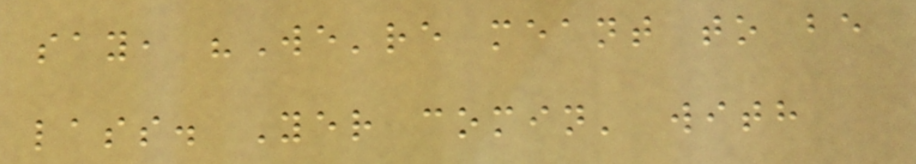say, "We're meant to be
lass. Yer comin' with
